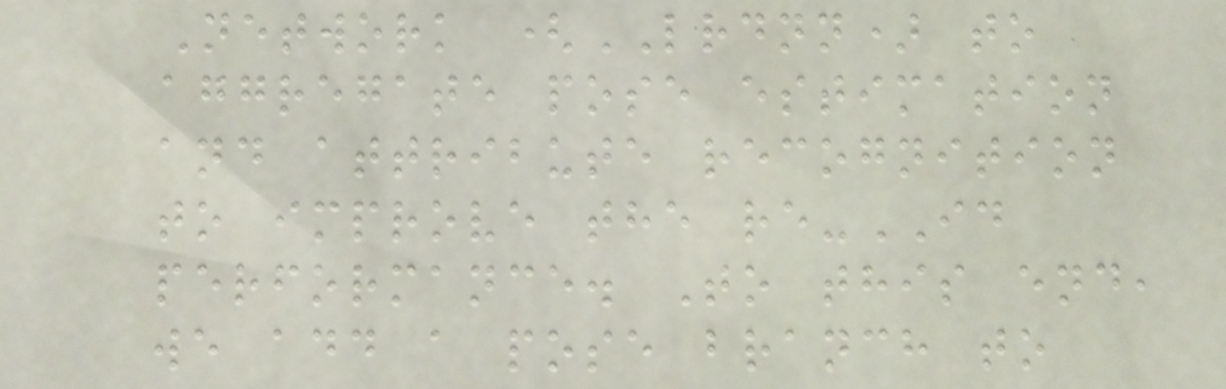Network (LRDNN) to
aggregate pose estimation
and attribute recognition
to improve the re-ID
performance. To this end,
we add a pose branch to
